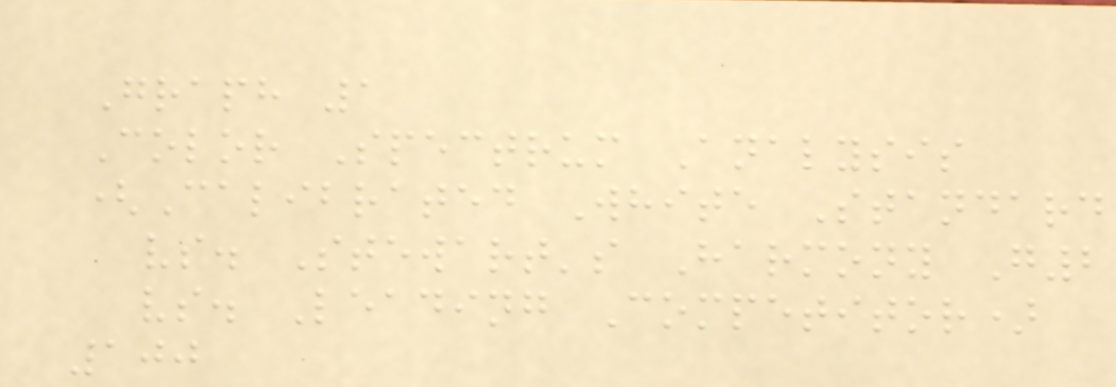Graph 1
Color Spectrum Analysis
(Calibrated White Standard
vs. Stewart's Harmony G2
vs. Leading Competitor)
100
